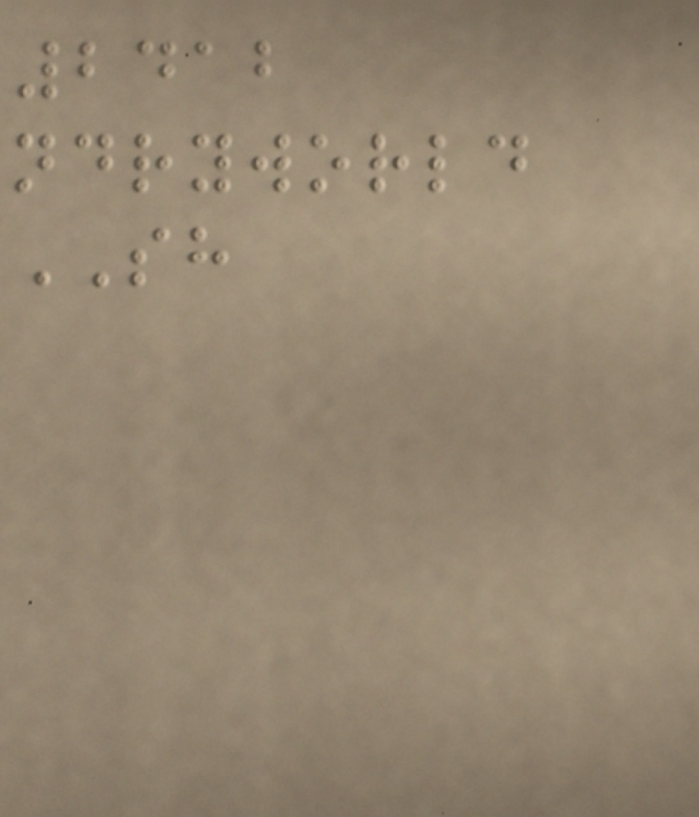2412
ndryworld
SH
